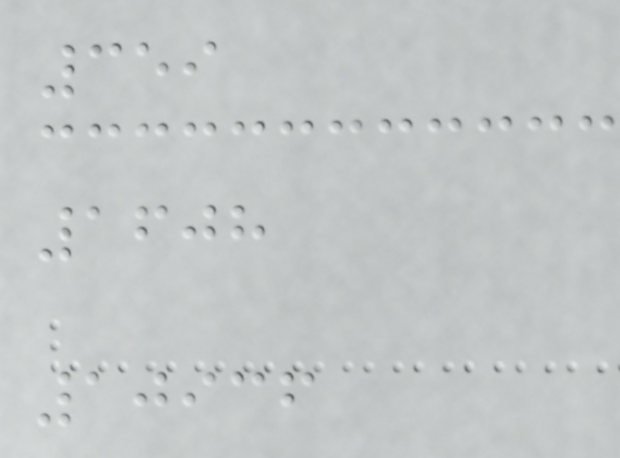359
1608
10936
